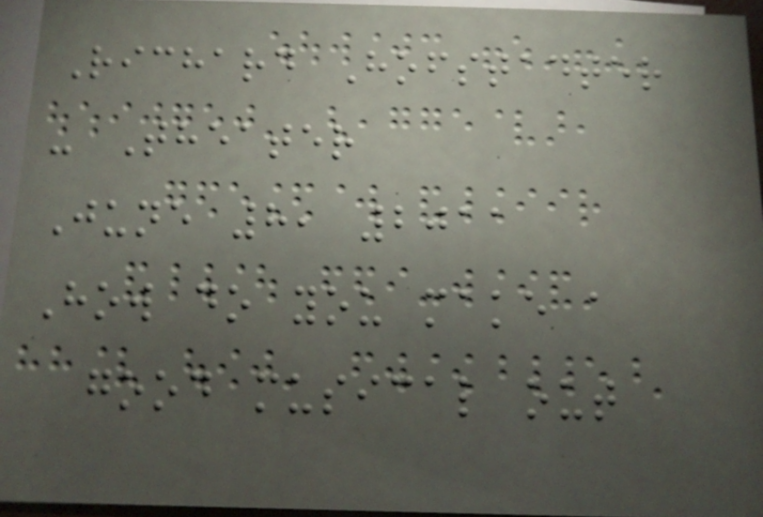Richard Hofstadter
- Theater
June 8, 2011
How do you make a
good musical out
